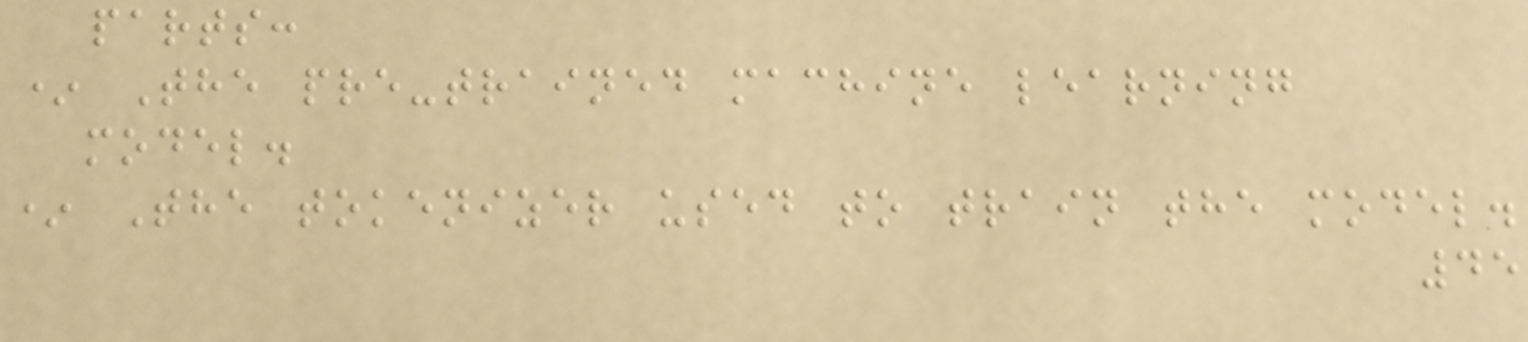parts:
* The pre-trained machine learning
model.
* The tokenizer used to train the model.
45
